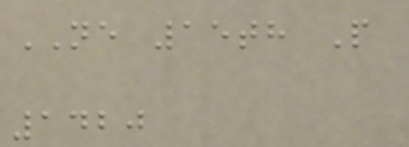NE 15th P
1420
